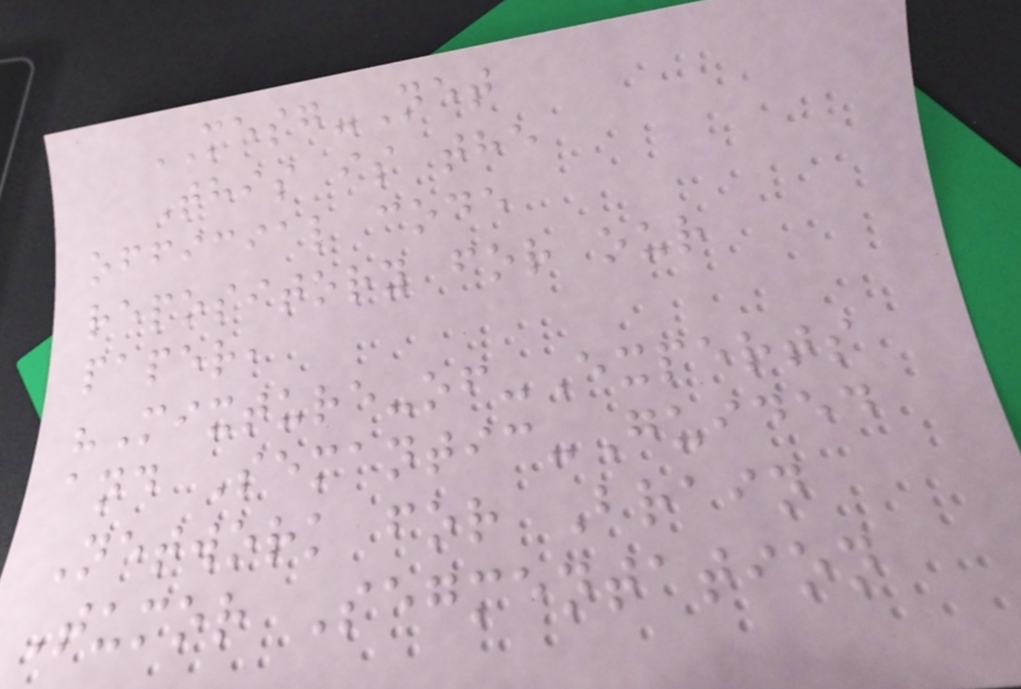MESG-Net
This is the
official code
repository for our
paper,
"Mixture-of-Experts
and Semantic-Guided
Network for Brain
Tumor Segmentation
